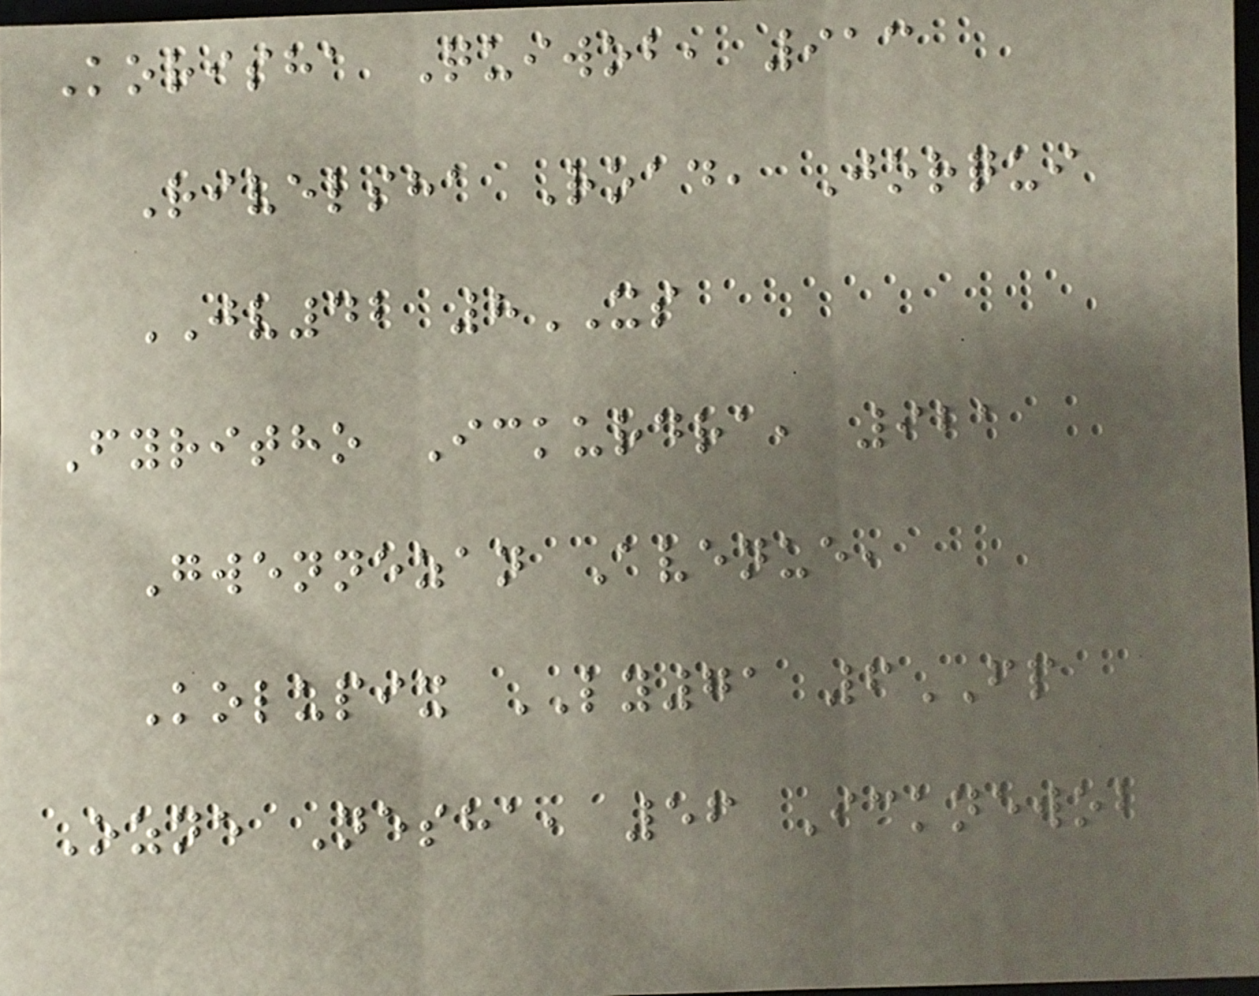Korisha Quiwob, 913
Rivelsha Road, Jorqui
JV42 8XS
Fyritho Ickurdra, 921
Gwennezan Avenue,
Kolupix LY71 6FP
Ozne Nesha, 56 Icknewob
